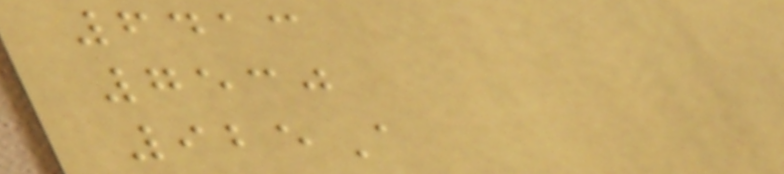6413
7530
925A
